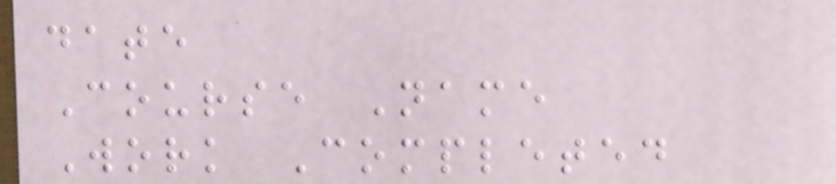date
Course Name
Work Completed
